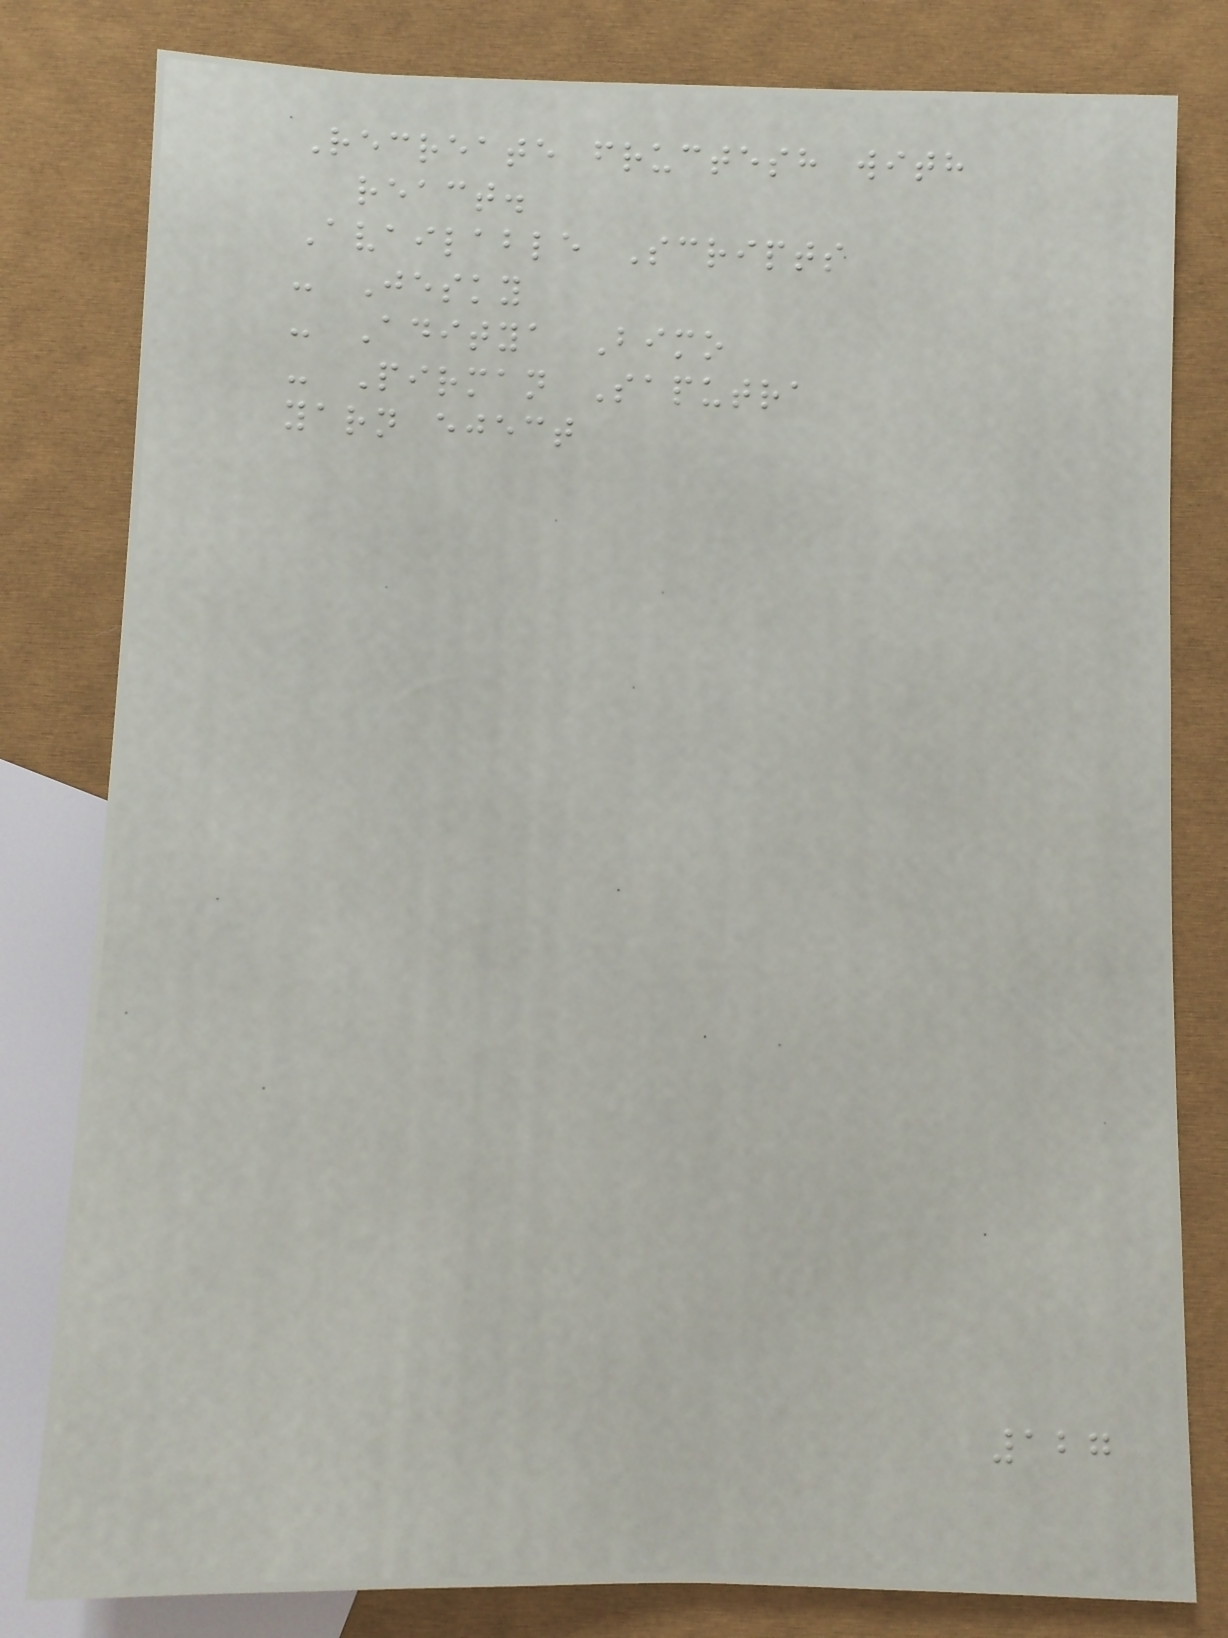Recreate fructesh with
react.
Available Scripts
- Jesky
- Aditya Bimo
- Pirman Saputra
yarn eject
127
